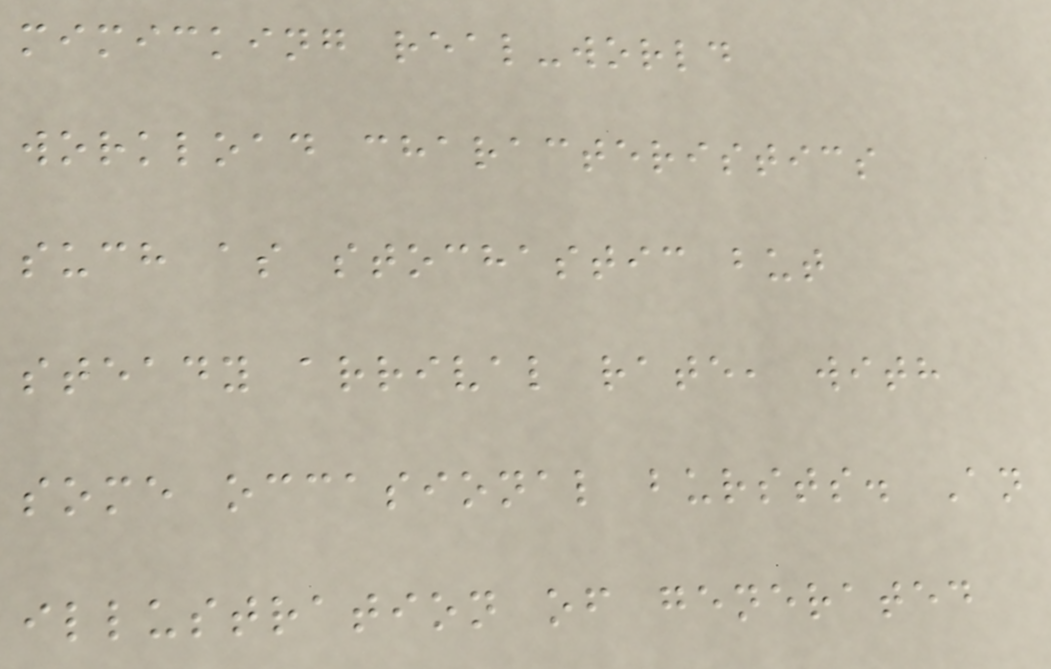mimicking real-world
workload characteristics
such as stochastic but
steady arrival rate, with
some occasional bursts. An
illustration of generated
